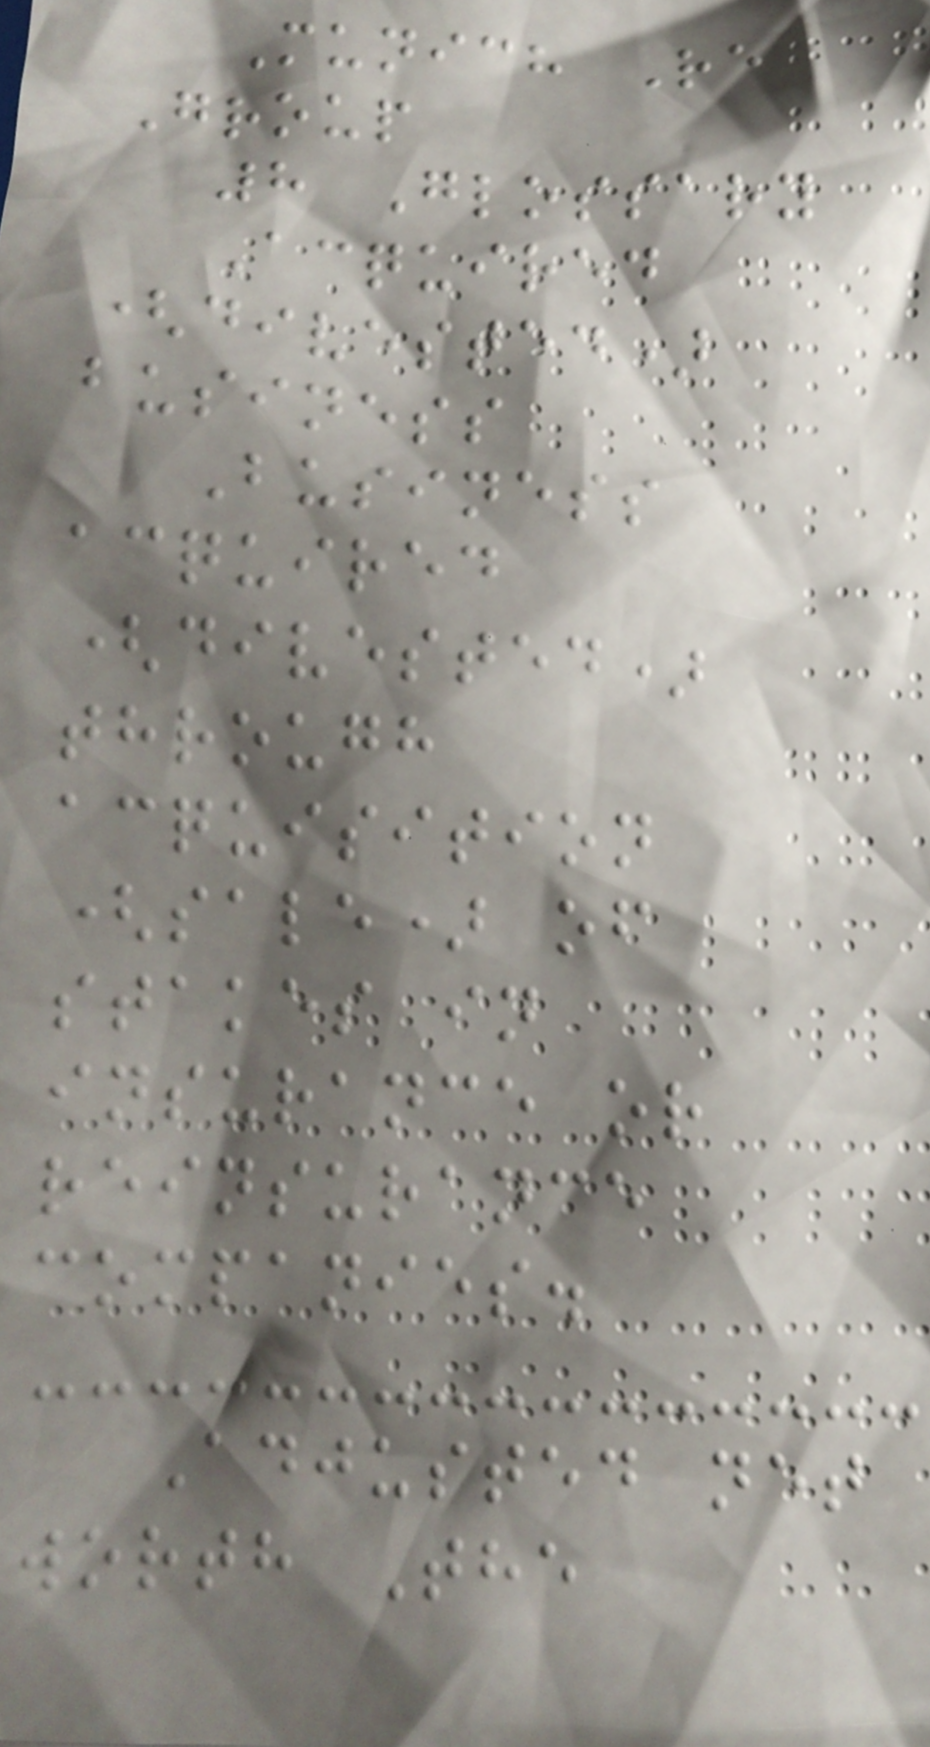Munich Re
Group
8 Glossary
Acquired
(divested)
business
Business
acquired
(divested)
through
acquisition
(sale) of
stakes in
insurance or
reinsurance
companies.
Adjusted net
worth The
